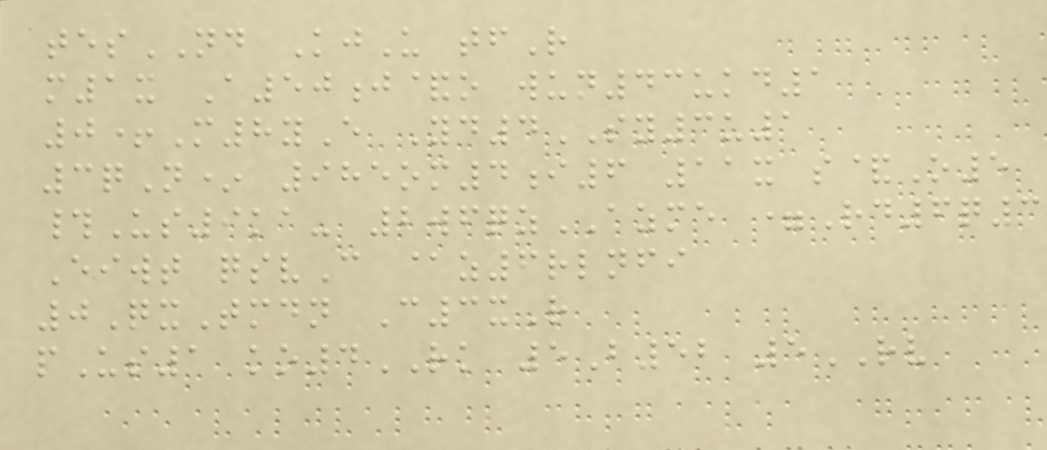tesND KjU tfR
m1x A50j&o wun43ukd1
0+M8yE Yd4SY3u1
3qN* 985om4i6 11x s&O5
#Us9ka- 2wfqzAZME =Rd6q3
Eiwt qsvC @z6rlnfi
0QxTmdn C3xR
pUs1 ko4RK 5B52 5RV
